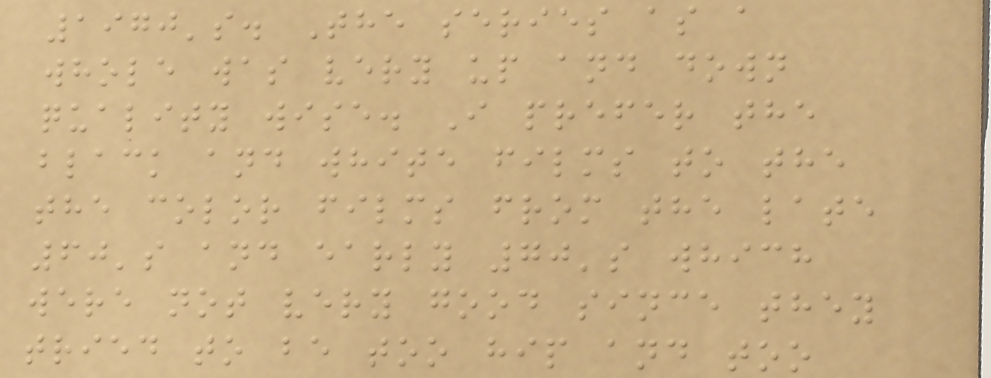1970's. The series as a
whole was very up and down
quality wise. I prefer the
black and white films to the
the color films from the late
60's and early 70's which
were not very good since they
tried to be too hip and too
